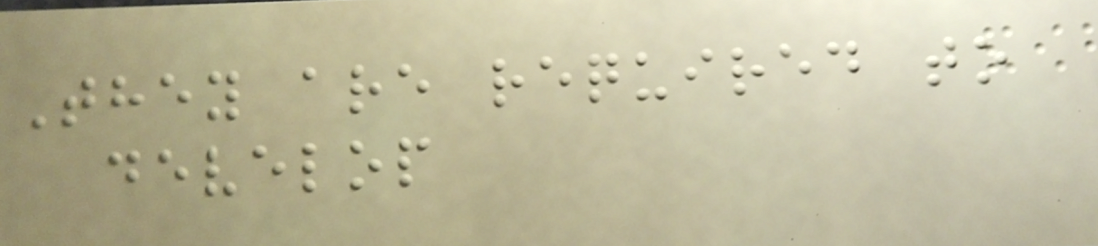They are required to
develop
